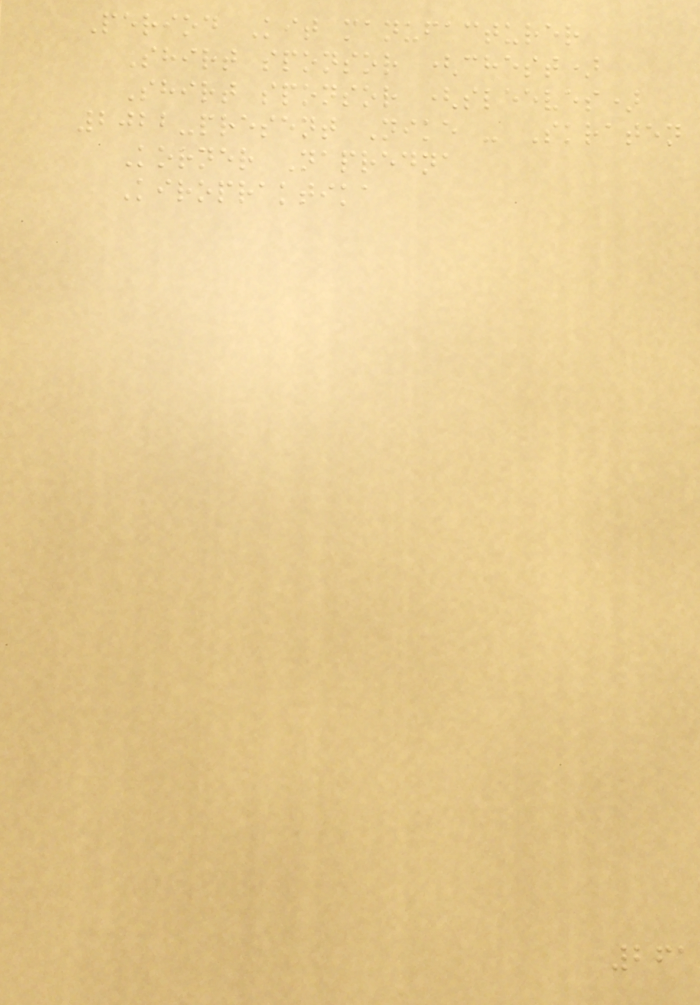Period Kit manufacturer
Shirt sponsor (chest)
Shirt sponsor (sleeves)
2022-present Nike - Skraten
Korner Napredna
Kiropraktika
261
